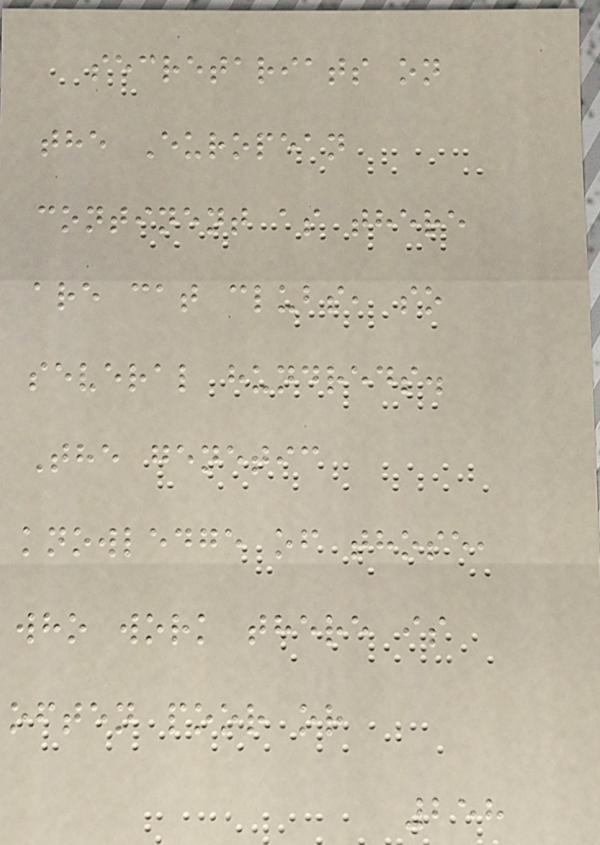secretariats on
the European
continent as there
are cat clubs, so
several hundreds.
The genetic
knowledge of those,
who work there is
often poor or
258
